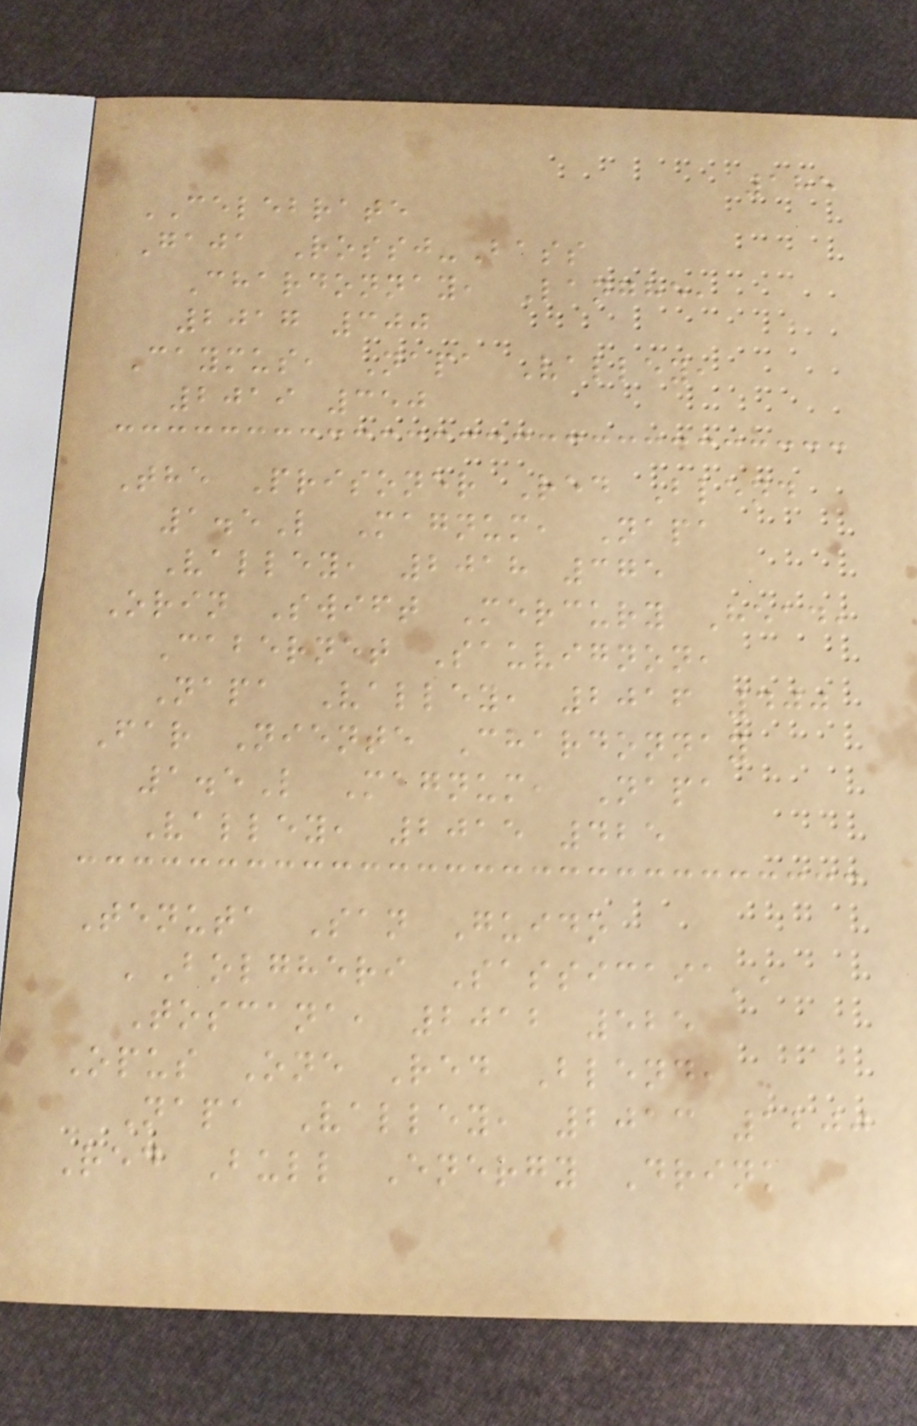185
CELEBRATE
Gaja Rossj-Bass
Chardonnay, Langhe,
2017 300
Caymus, Napa Valley,
2019 350
The Prisoner Red Blend
1.5L Magnum, Napa
Valley, 2018 375
Orin Swift Mercury Head,
Cabernet Sauvignon,
Napa Valley, 2016 400
Far Niente Chardonnay
1.5L Magnum, Napa
Valley, 2015 425
Tenuta San Guido
'Bolgheri Sassicaia',
Toscana, 2012 525
Opus One Red Blend,
Napa Valley, 2013 1200
Red Bull Energy Drink
